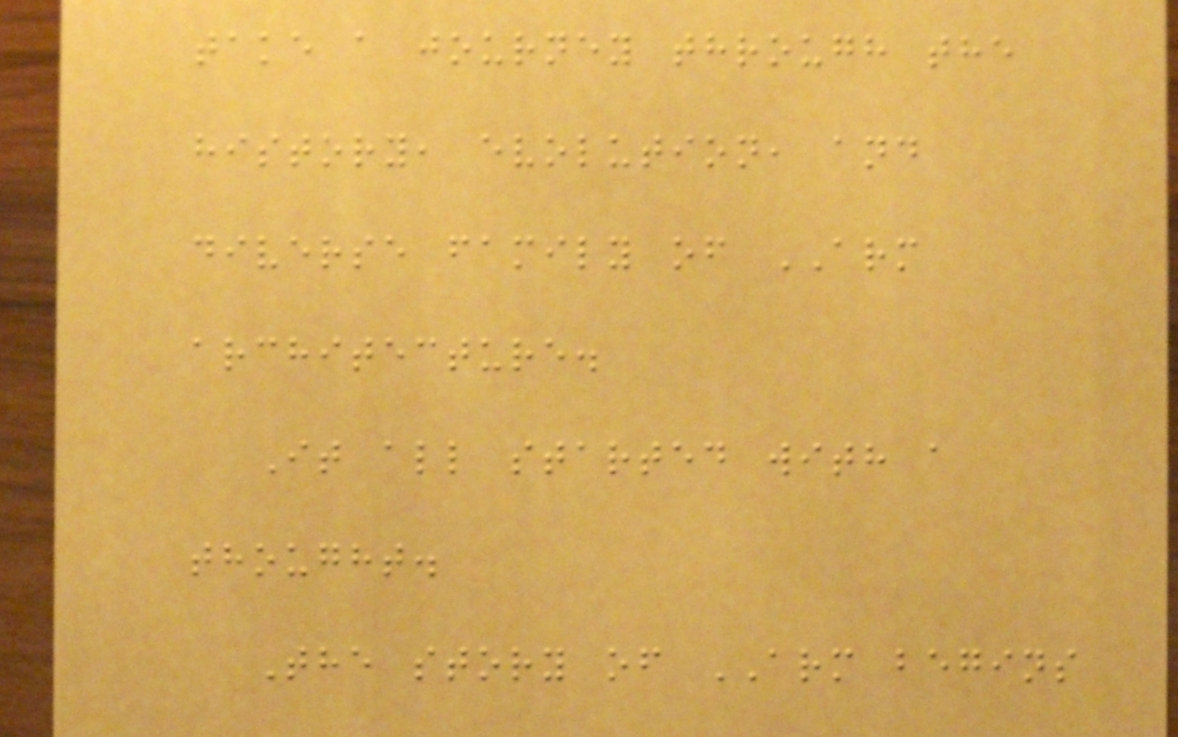take a journey through the
history, evolution, and
diverse family of ARM
architecture.
It all started with a
thought.
The story of ARM begins
